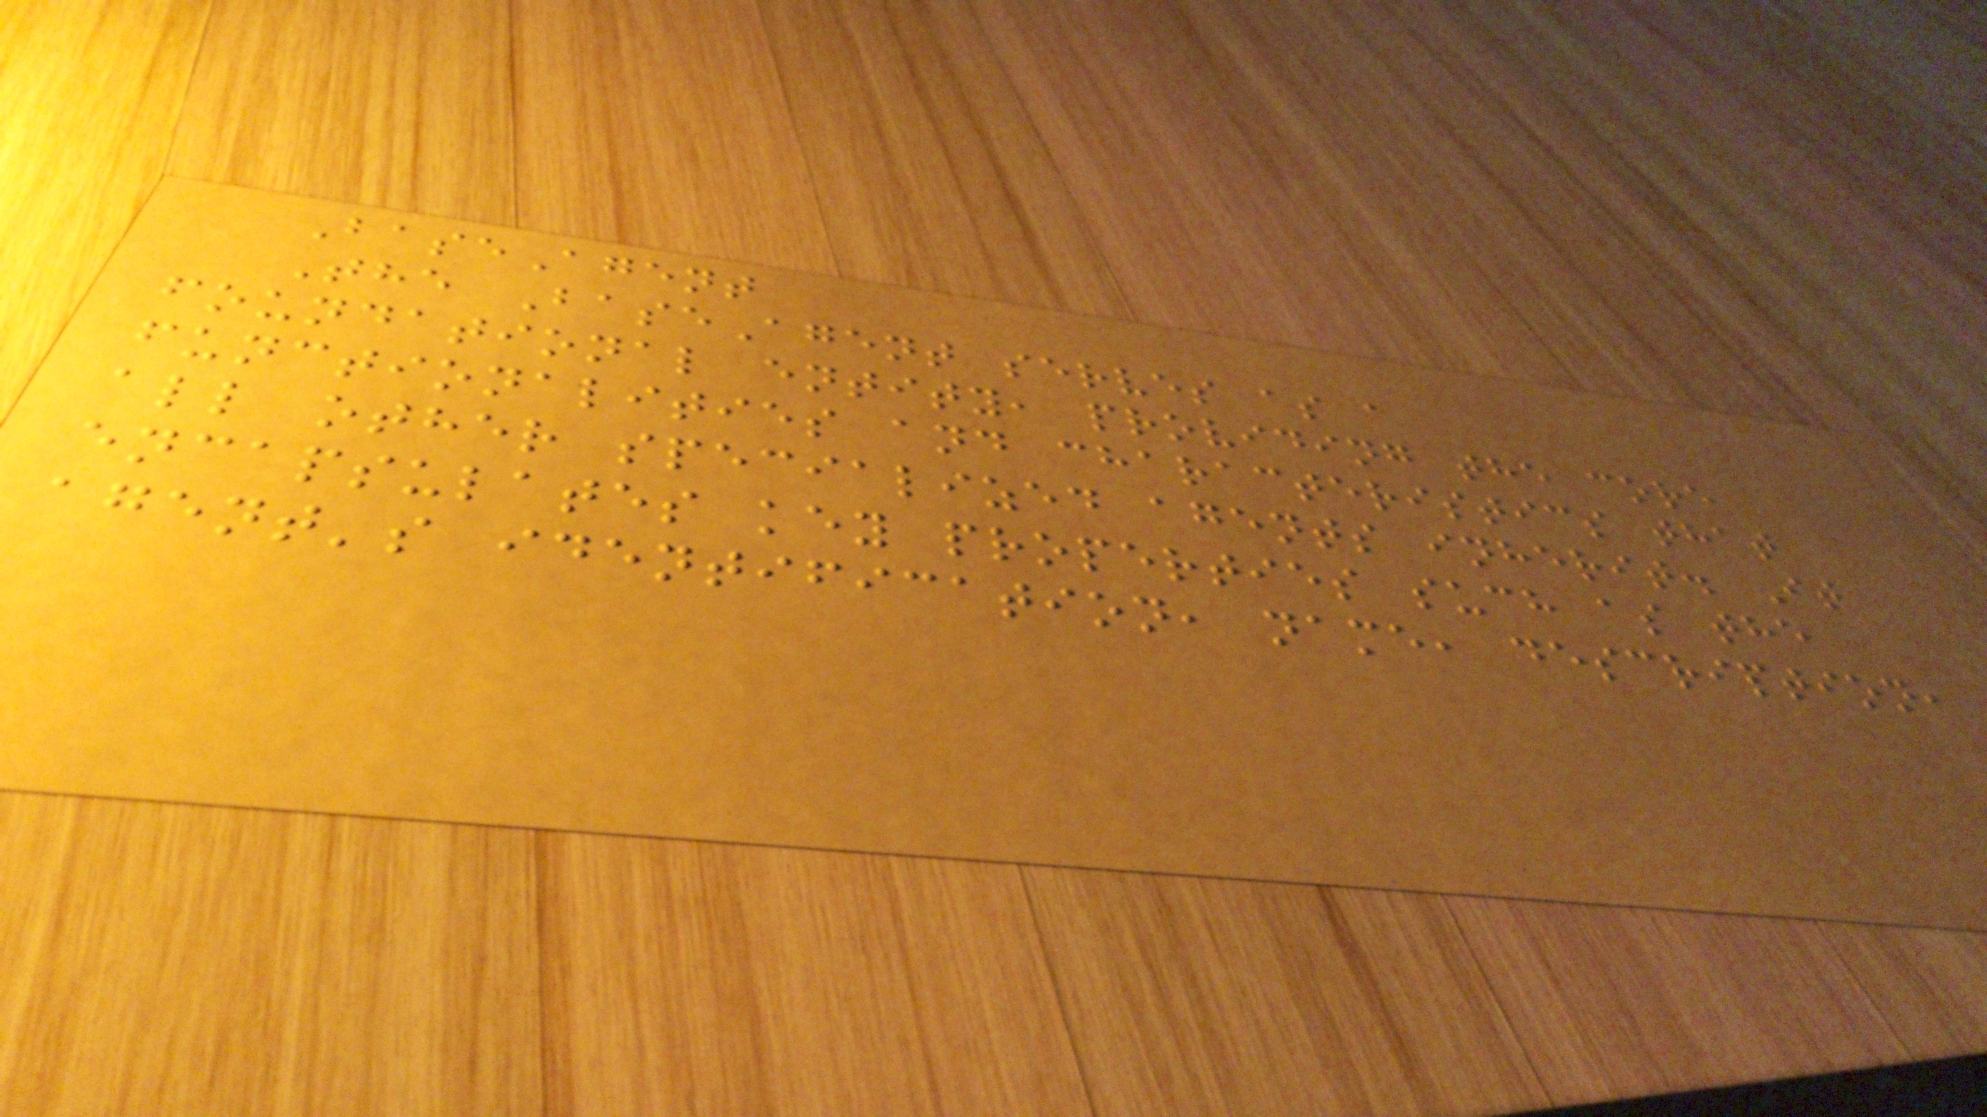BaseAgent
The BaseAgent serves as a
foundational entity, providing the core
functionalities and characteristics that
all other specialized agents inherit. It
encapsulates key properties such as the
agent's identification, name, description,
